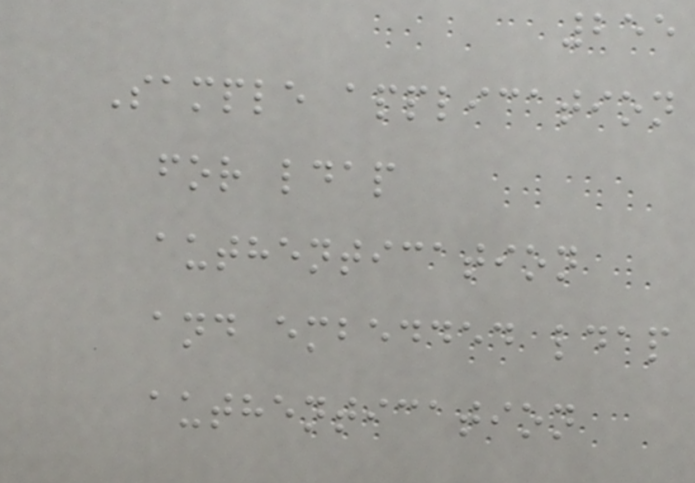255
Sample application
for ldap
authentication
and embedded ldap
authentication
